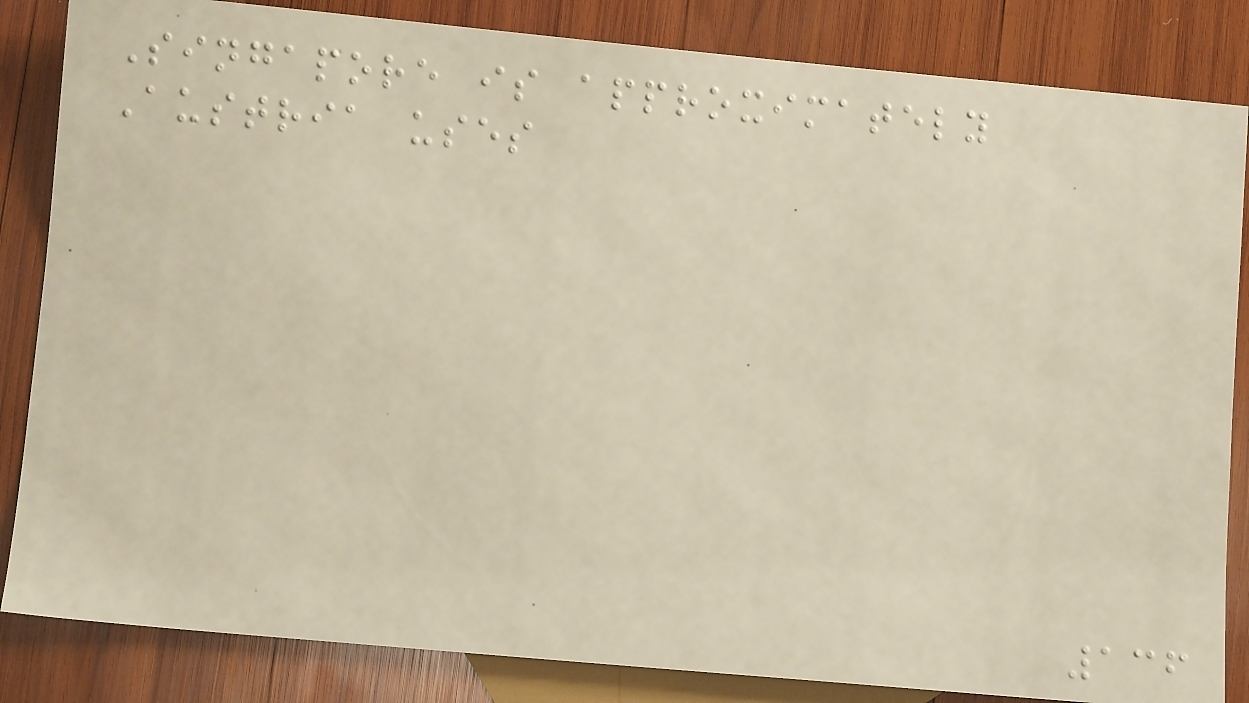Singapore is approximately
Austria uses
136
